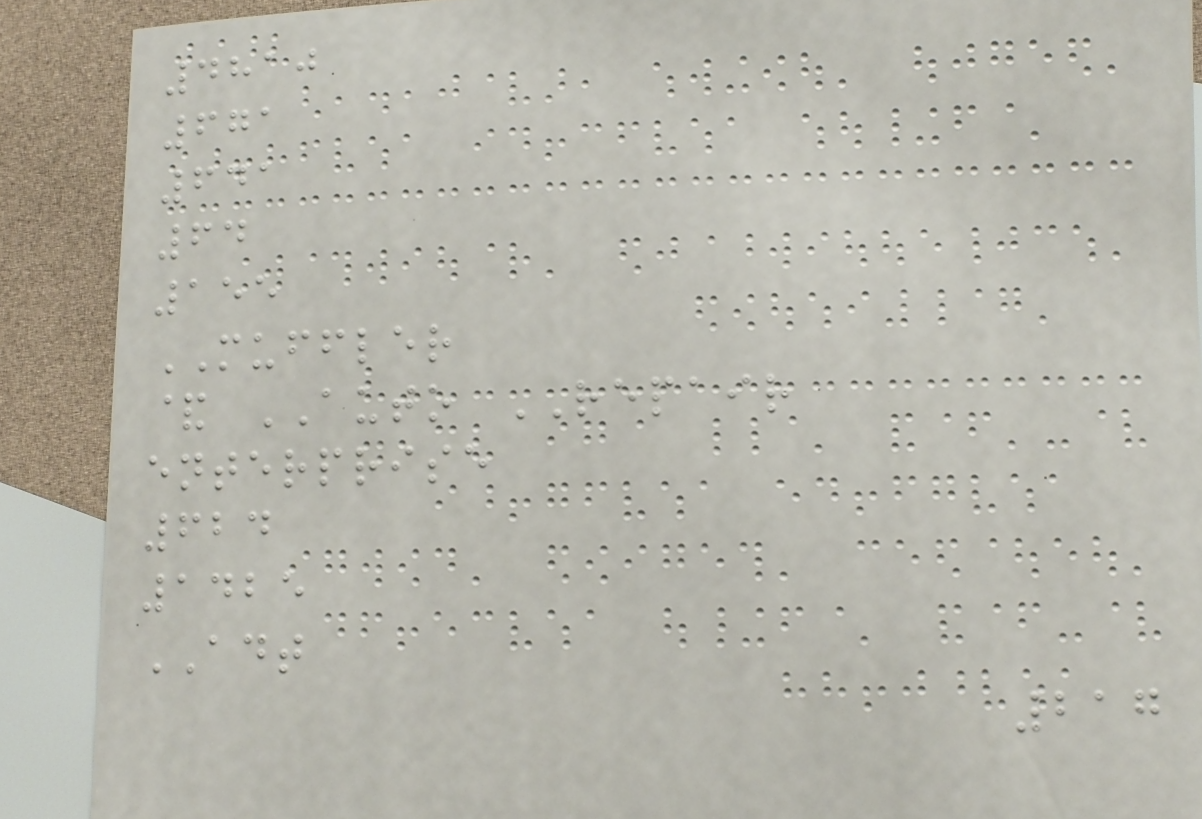4810
671
641
64
155
MUFFLER
& AUTO REPAIR
enterprise
624
1425
ADT
217
